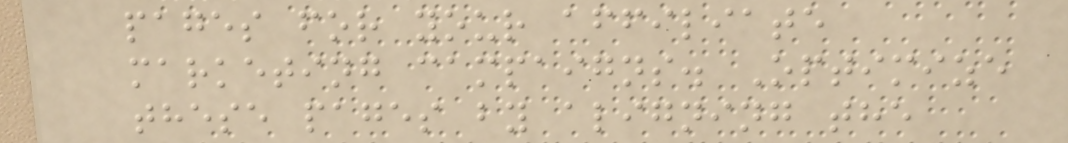pages for your affiliate
marketing campaigns. Optimize
these pages by aligning the
